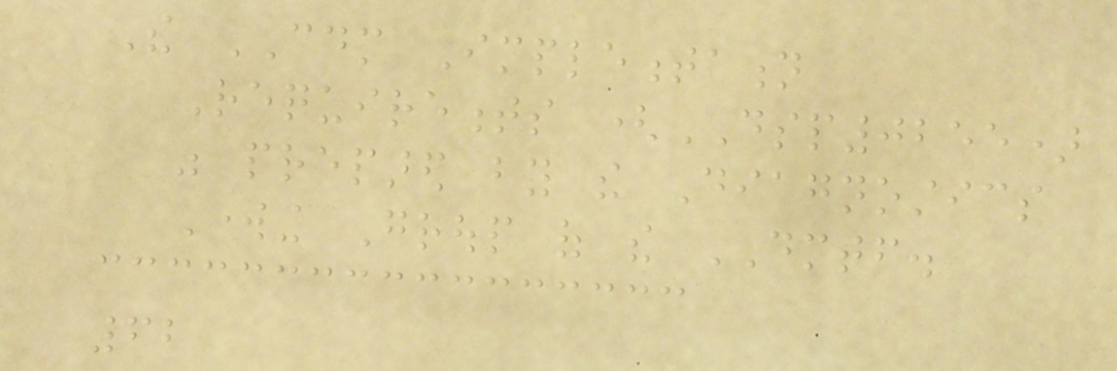The CDM Implementation
Requirements (DSP0255)
was prepared by the Diagnostics
Working Group of the DMTF.
62
